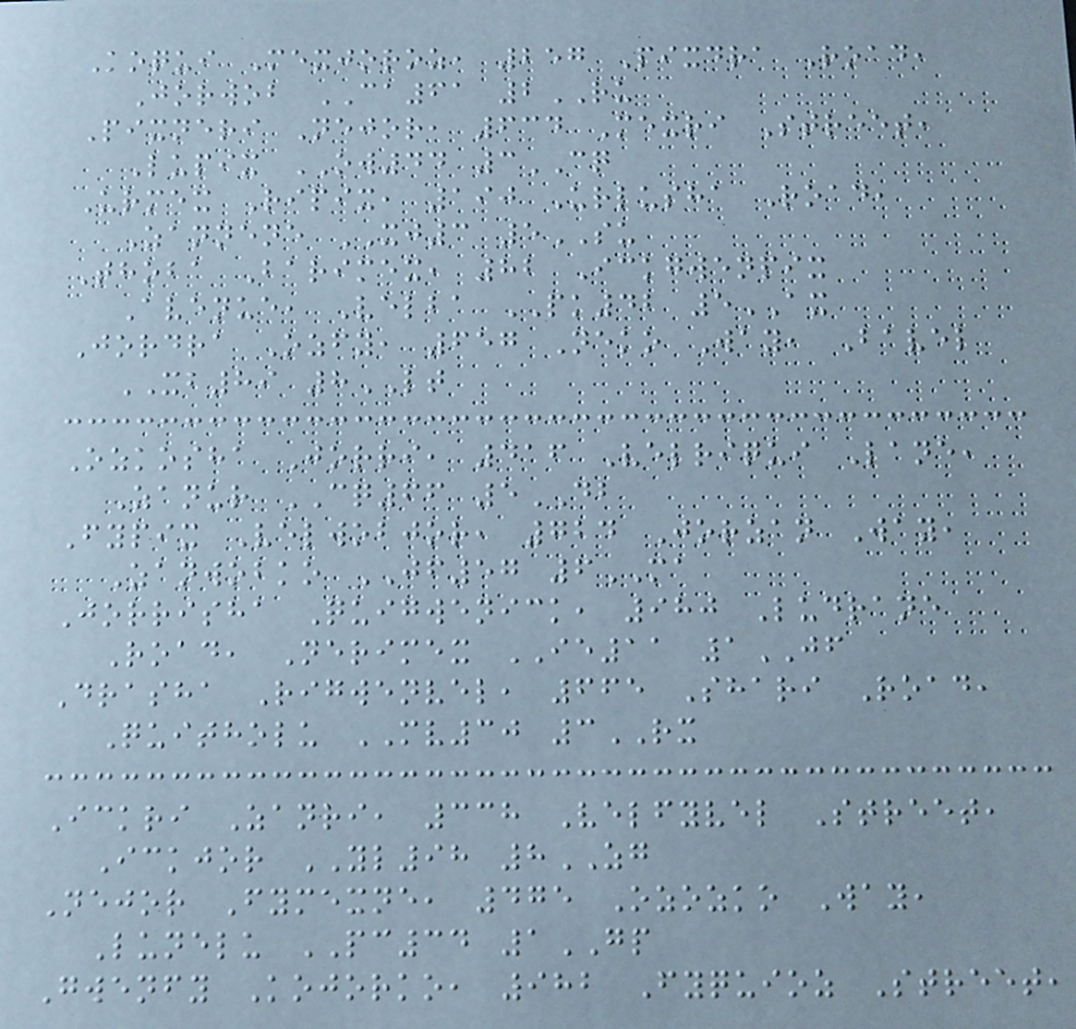Koqui Mexjoroz, 257 Pixdra Road,
Jorwob CA61 2RU
Pixneri Nejor, 634 Mexri Street,
Lupix OW44 3CQ
Urmex Ripix, 190 Urlusha Road,
Zannene XJ3 5SU
Thoba Barimex, 82 Ickgwenpix
Avenue, Velba PK42 5AX
Jordra Ozfy, 657 Neko Way, Bavel
XB89 8LT
Ozkosha Jorri, 416 Velriqui Lane,
Zanur CQ66 5DB
Fypix Velwobjor, 724 Jorzan Way,
Zanwobko JF57 6MA
Jorrisha Quigwenick, 980 Ludrane
Road, Nerimex IE11 1JF
Drasha Rigwenvel, 665 Shari Road,
Quitholu MV30 3RX
Ickri Zanri, 338 Velfyvel Street,
Ickjor YL98 8ZG
Nejor Fymexne, 475 Ozozko Way,
Lunelu PC34 1GP
Gwenfy Kojorko, 982 Fyquioz Street,
